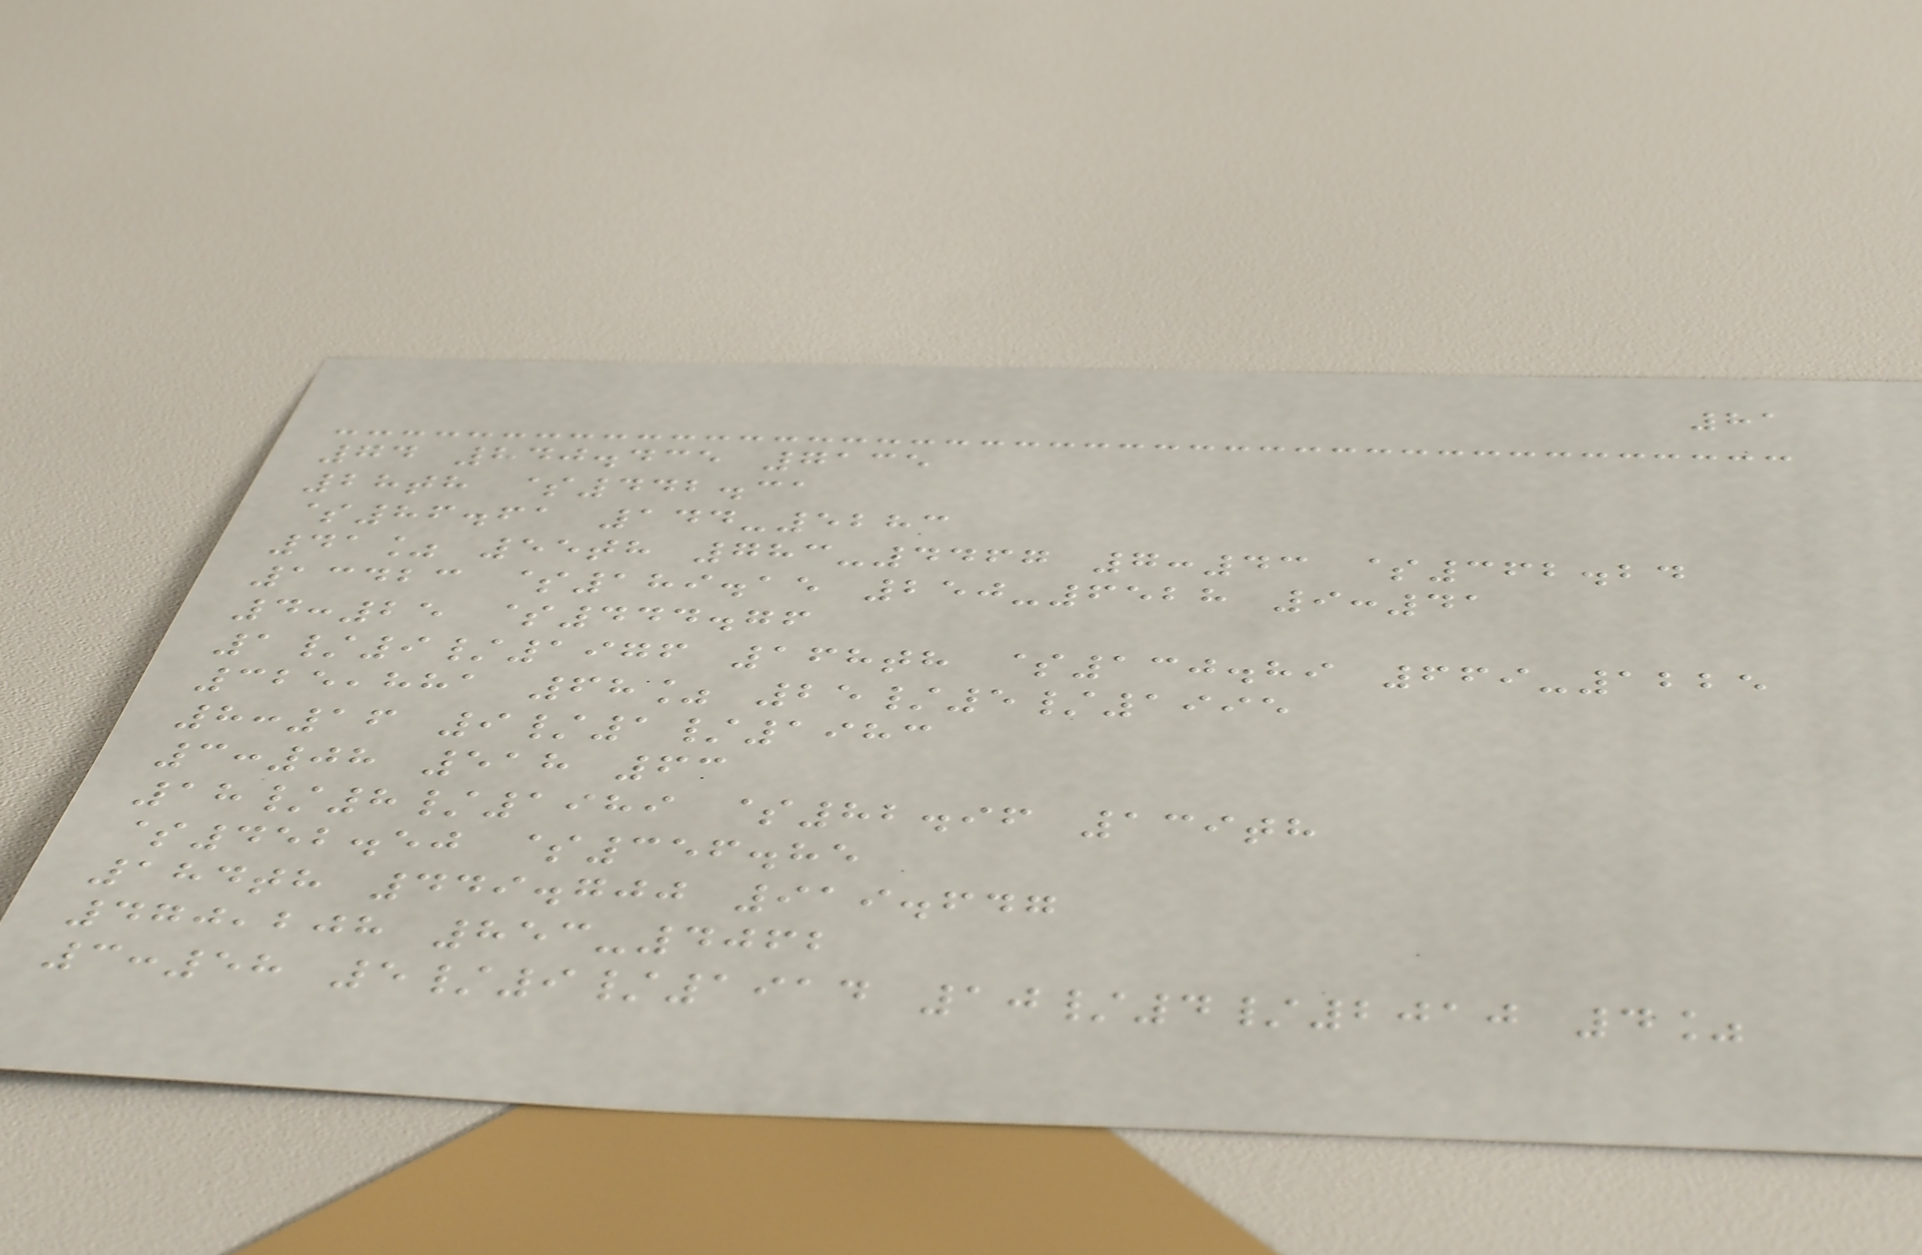81
74 840.435 7135
28th $442.31
$86.61 144-5283
41% 55th 783-4467 7:43 $362.24
13423 $189.15 250-6528 9:41
4:25 $444.76
1/9/1976 168th $130.89 669-1225
325,881 68% 25/5/1995
8:16 9/1/1983
3:08 518 63
18/8/1989 $82.96 139th
$452.50 $356.85
184th 449.700 919.647
470,208 853-4062
3:58 5/9/1914 10/4/2010 4%
